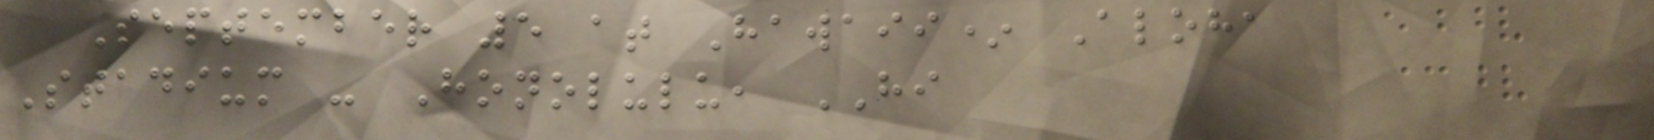September 5 at Hawaii* Aloha
Stadium - Honolulu, HI
